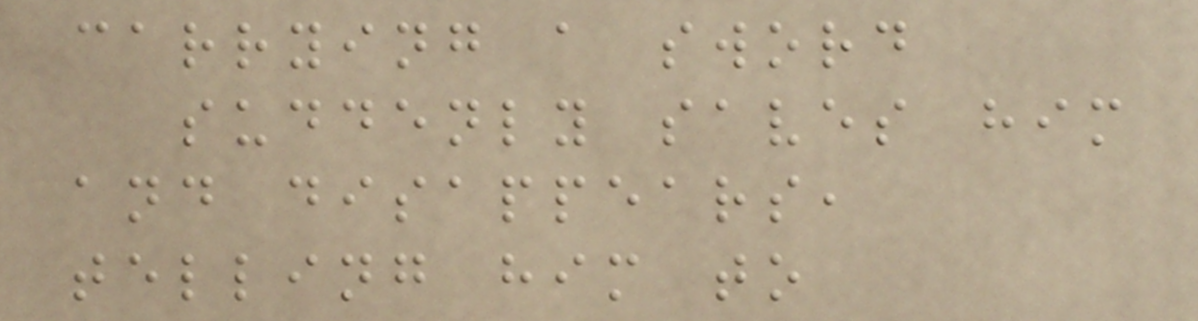carrying a sword
suddenly saves him
and disappears,
telling him to
